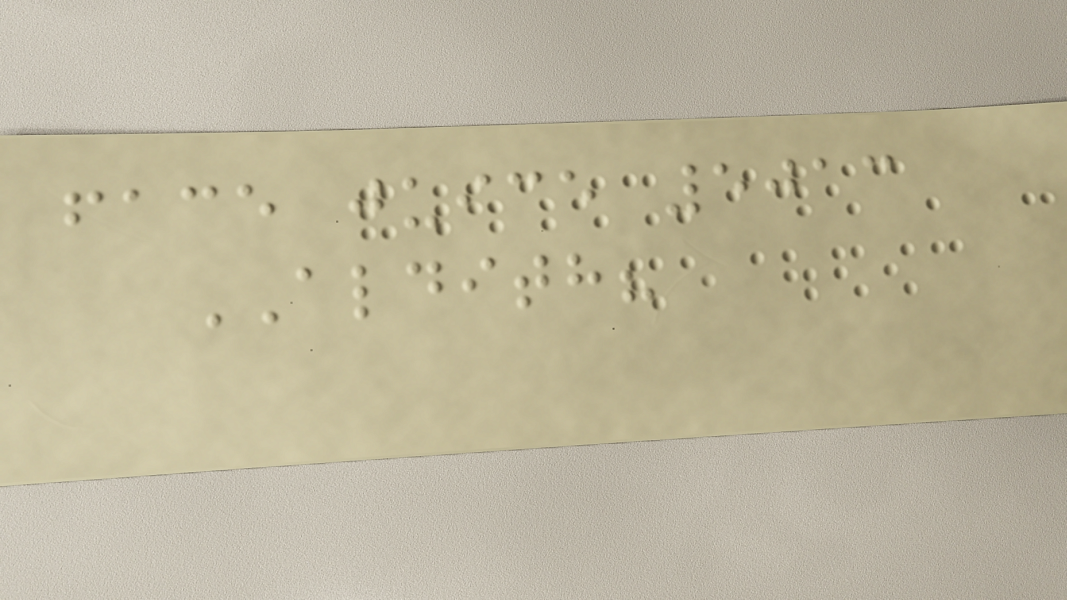face juice 5013
ALDITH?
